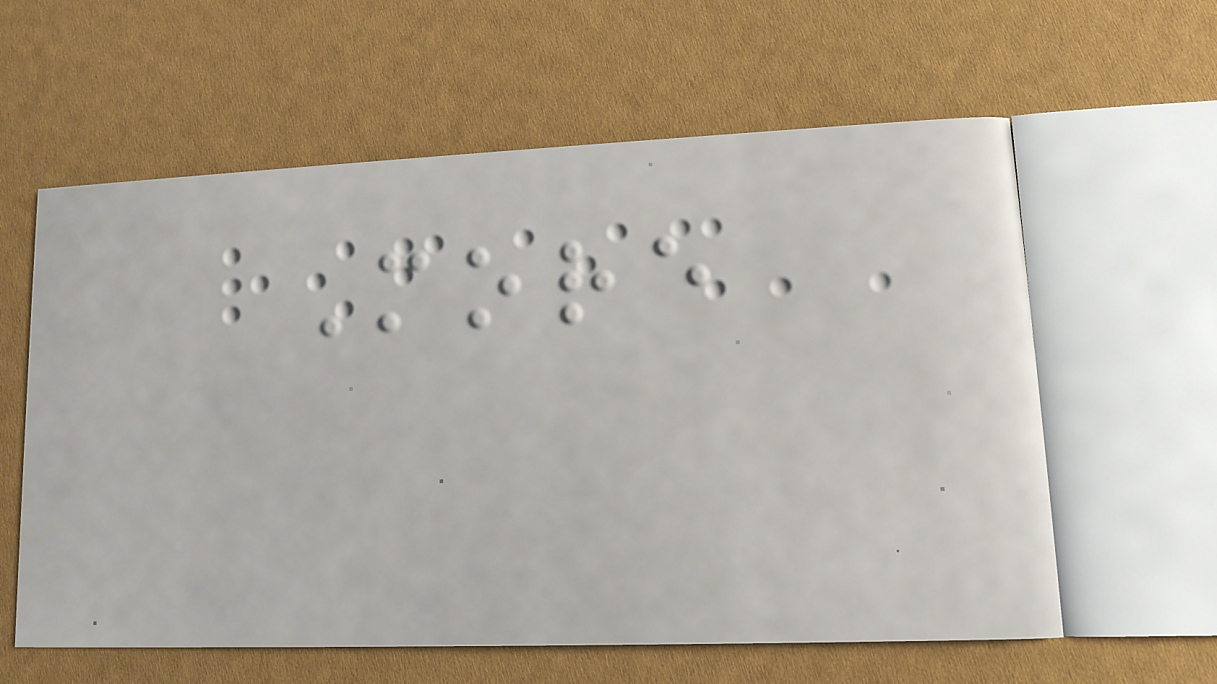More
